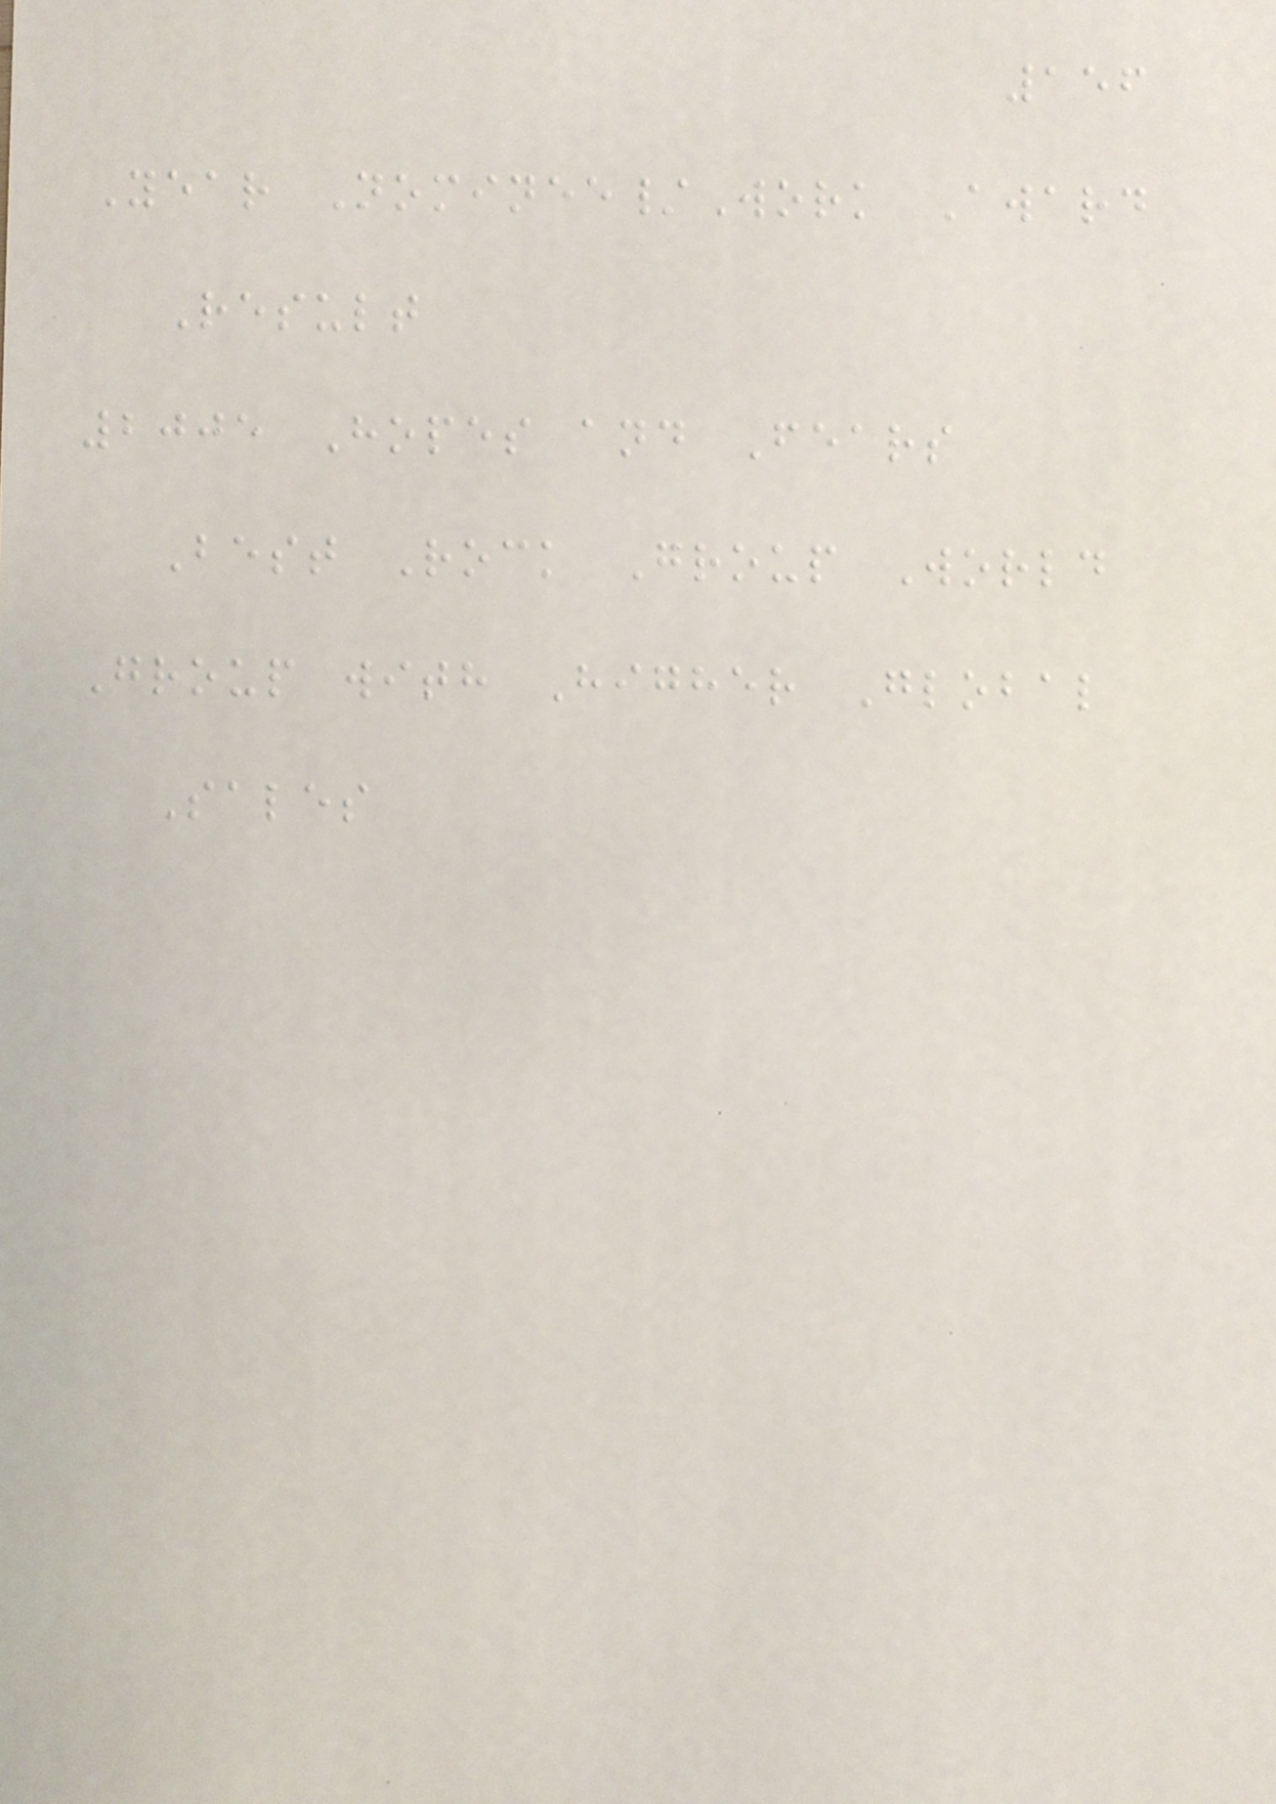156
Year Nominee/Work Award
Result
2005 Hopes and Fears
Best Rock Group World
Group with Higher Global
Sales
